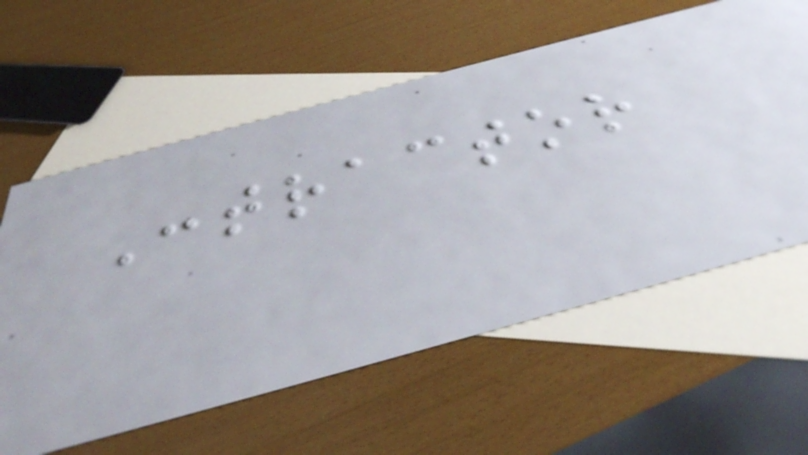Contractor
